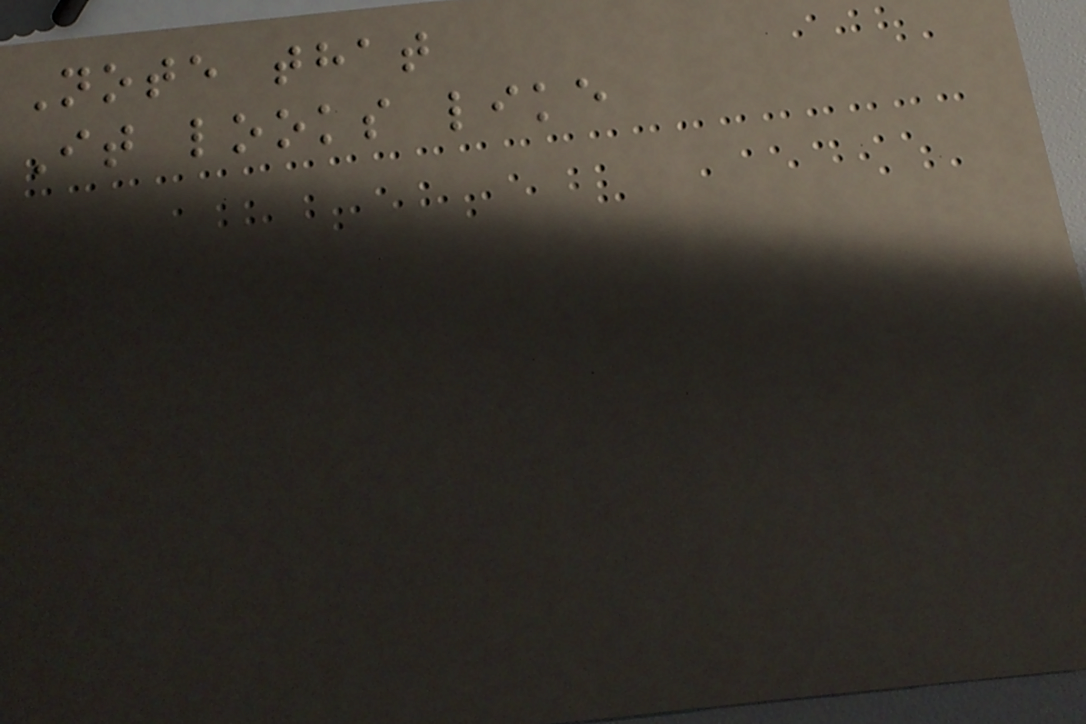Note that
It looks like
